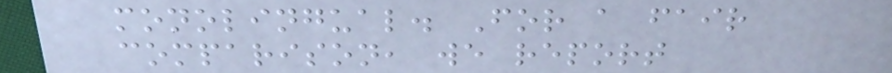monolingual. For a fair
comparison, we report
